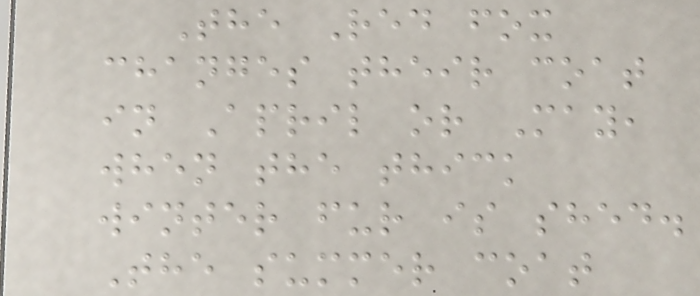The Red fox
changes their coat
in April or May,
when the thick
winter fur is shed.
The summer coat
